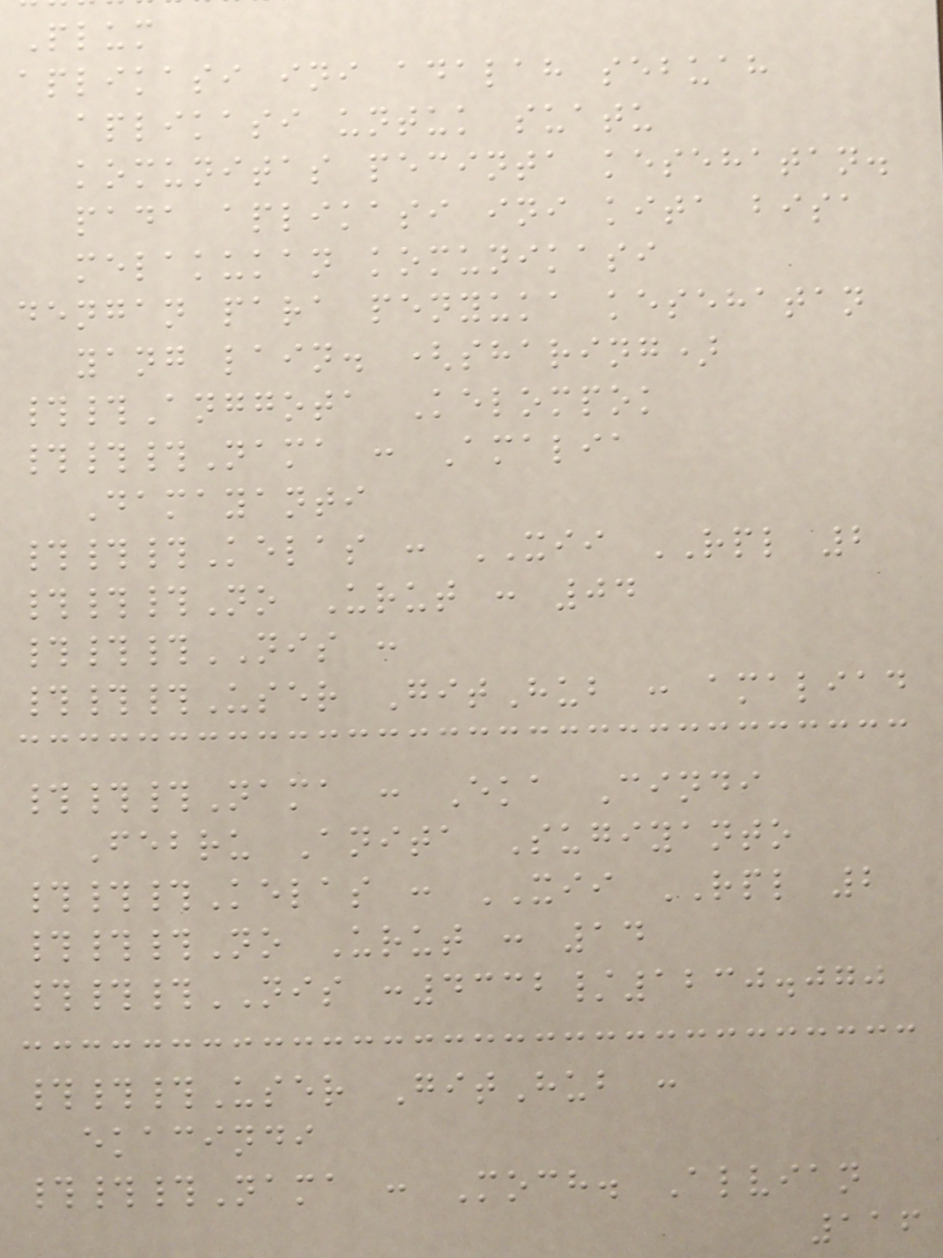Plum
aplikasi ini adalah sebuah
aplikasi untuk suatu
komunitas pecinta kesehatan.
pada aplikasi ini kita bisa
melakukan komunikasi
dengan para penyuka kesehatan
yang lain. (sharing)
##Anggota Kelompok
###Nama : Amalia
Damayanti
###Kelas : XII RPL 2
###No Urut : 04
###NIS :
###User GitHub : amaliad
###Nama : Eka Cindi
Febru Anita Sugiyanto
###Kelas : XII RPL 2
###No Urut : 14
###NIS :4332/1230.070
###User GitHub :
ekacindi
###Nama : Moch. Alvian
116
